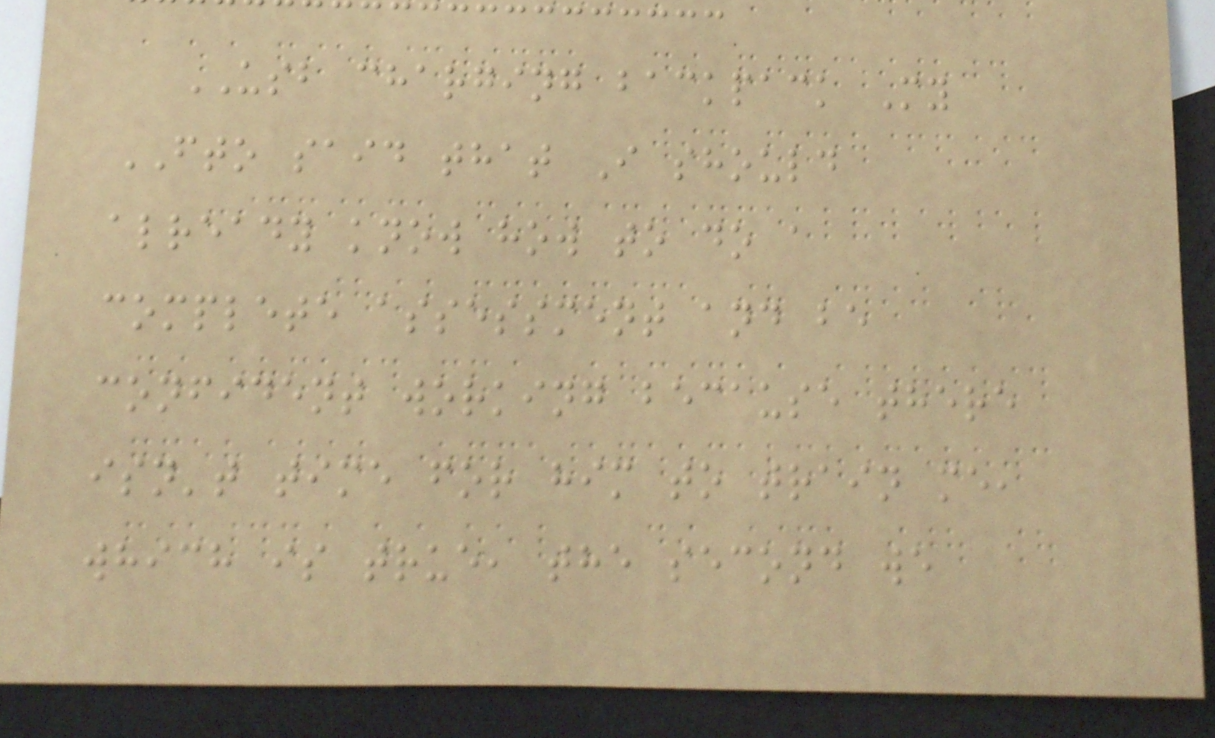USB charging backpack My
FTO said that I should
already know how to do a
complete assessment and be
confident working because there
isn't time for him to train me,
which is true, the second we
